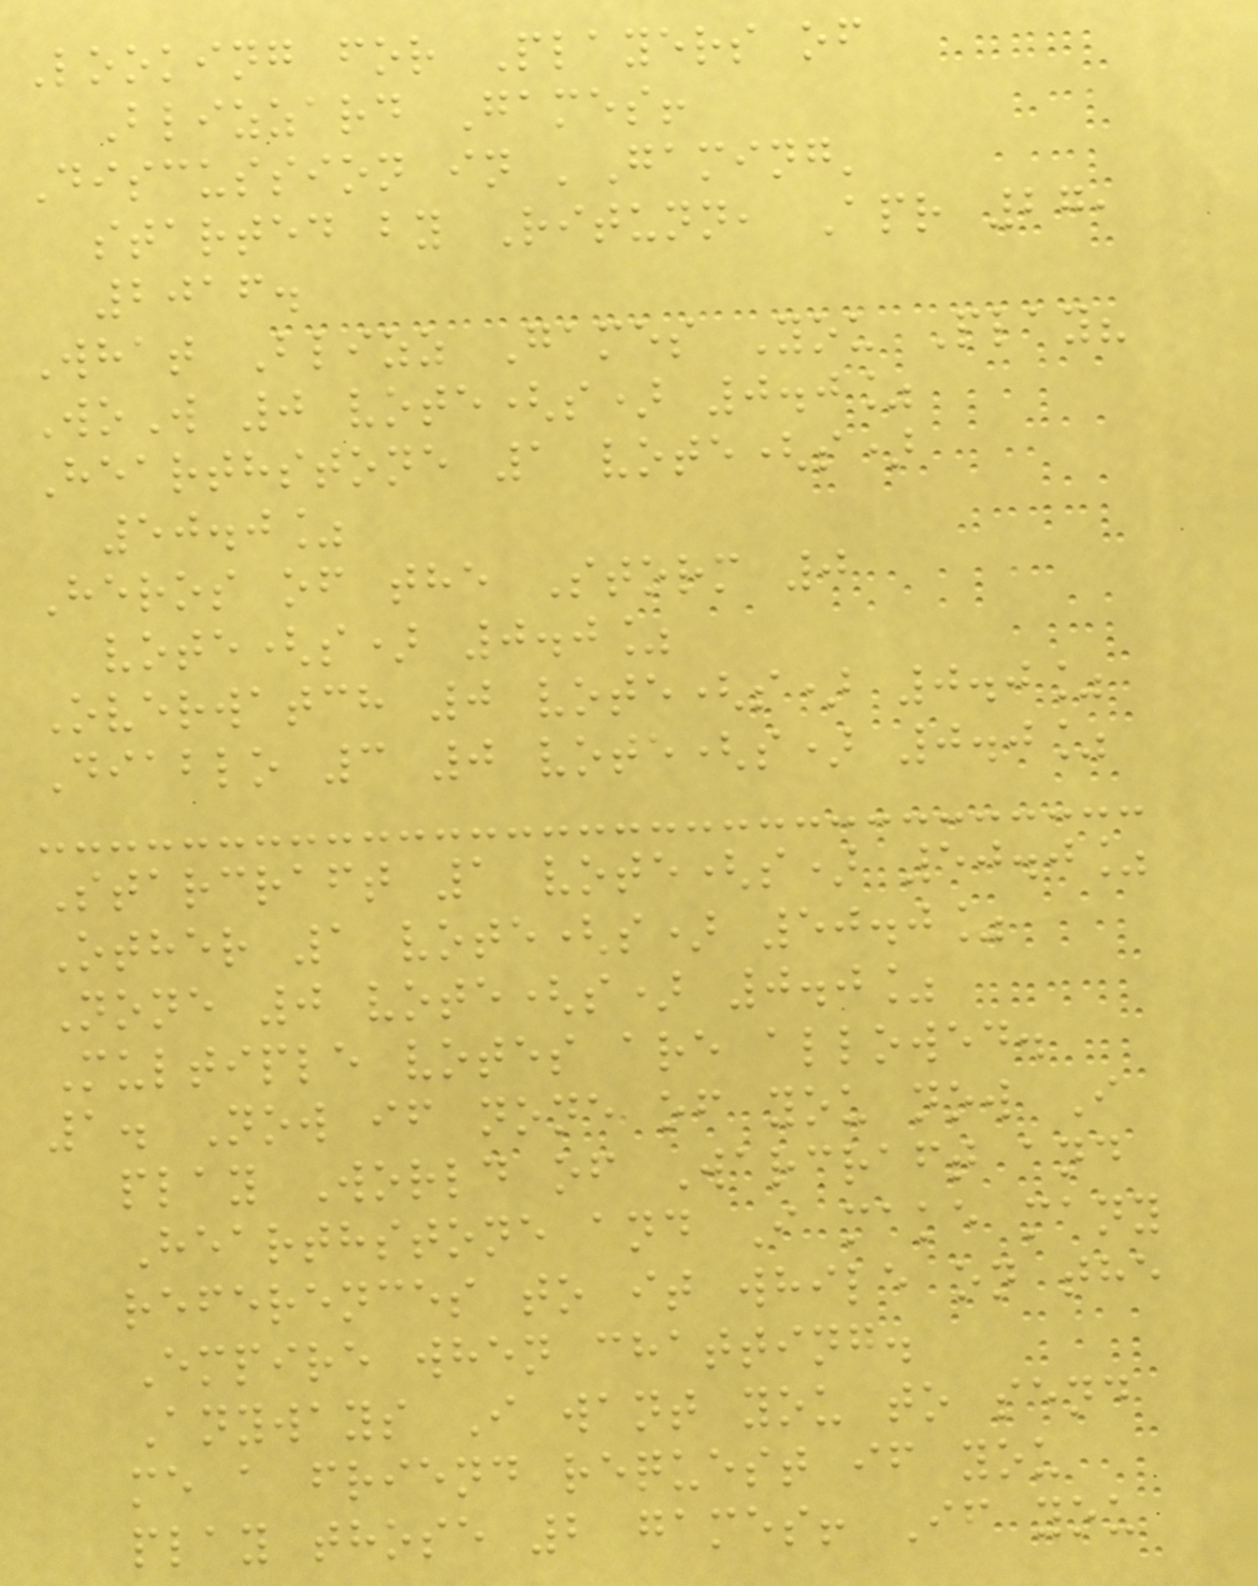Looking for Players of
Blizzard Games!
Discussion in 'Gaming'
started by Ritunn, Apr 27,
2016.
What Blizz Games You Play?
WoW 0 vote(s) 0.0%
Hearthstone 1 vote(s)
50.0%
Heros of the Storm 0
vote(s) 0.0%
Overwatch 0 vote(s) 0.0%
Diablo 3 0 vote(s) 0.0%
Starcraft 1 vote(s) 50.0%
Other 1 vote(s) 50.0%
None 0 vote(s) 0.0%
Multiple votes are allowed.
1. Now if none of you now I
play World of Warcraft and
Hearthstone and I make many
references to it while on the
Empire when chatting.
Anyways I want you to send
me a friend request if you
play those 2 games! If you
